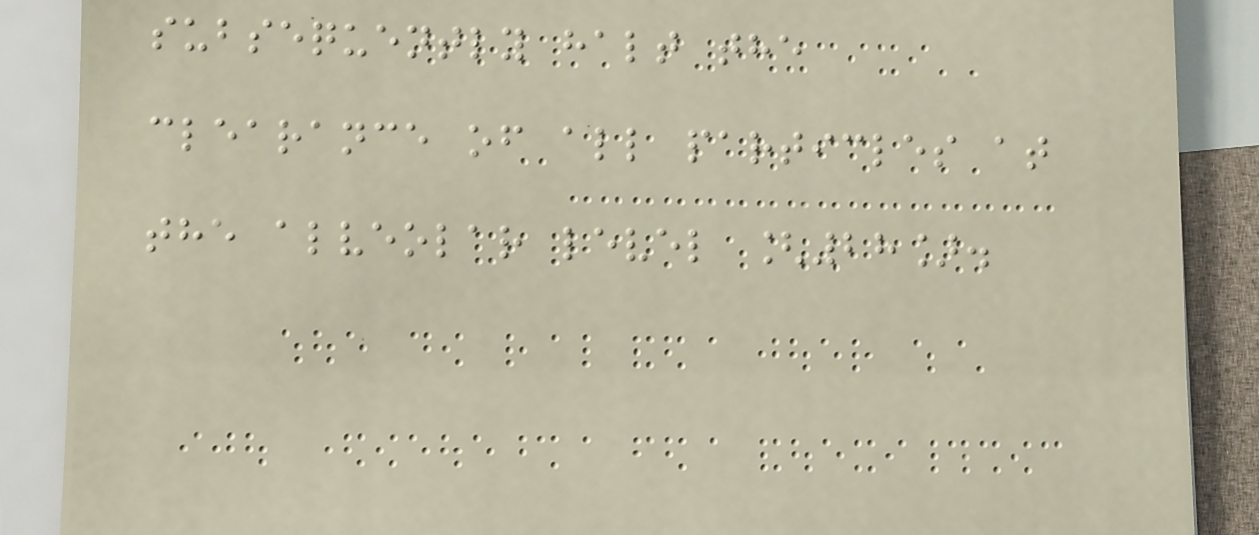subsequently halt the
clearance of all particles at
the alveolar level [28].
